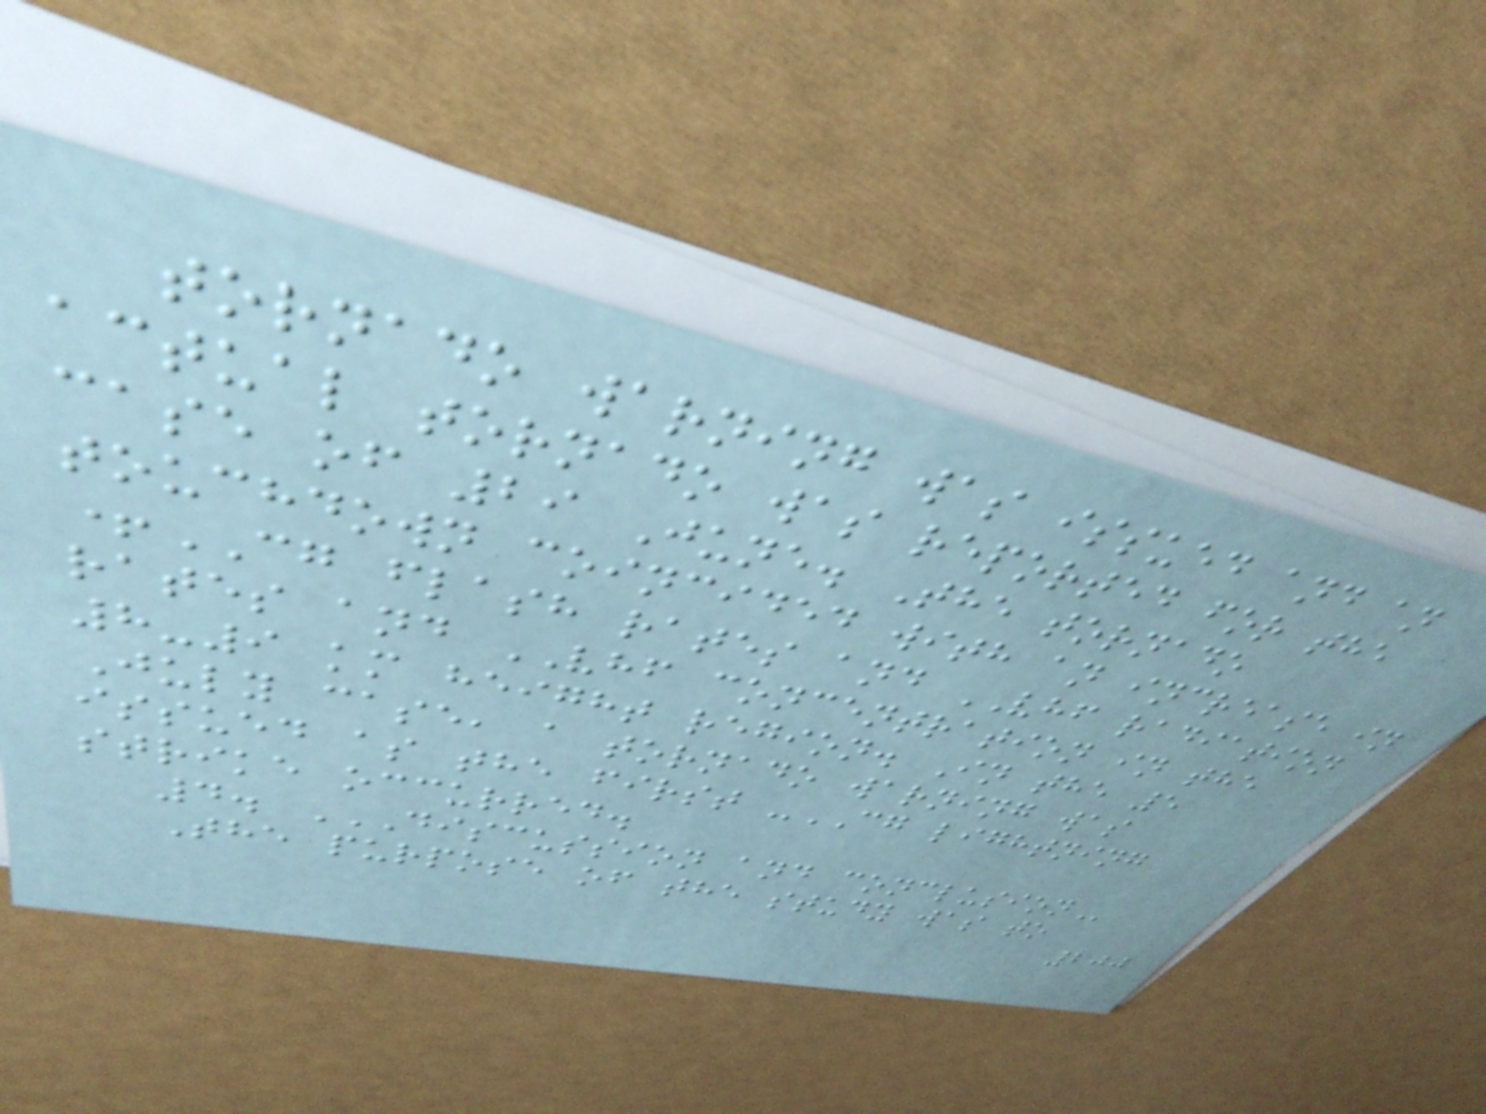tornado warning was issued and an
actual tornado was reported for the
case of 29 June. The tornado
touchdown coincided with an increase in
+CG flash rates and VHF radiation
rates and VHF concentration in the
8-9 km height region. In the 5
July case, a tornado warning was
issued as the first -CG lightning
strike occurred.
4. DISCUSSION AND CONCLUSION
The purpose of the study was to
200
